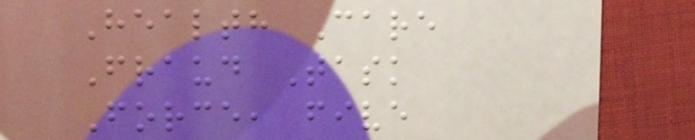Health Care
Fraud Task
Force, five
